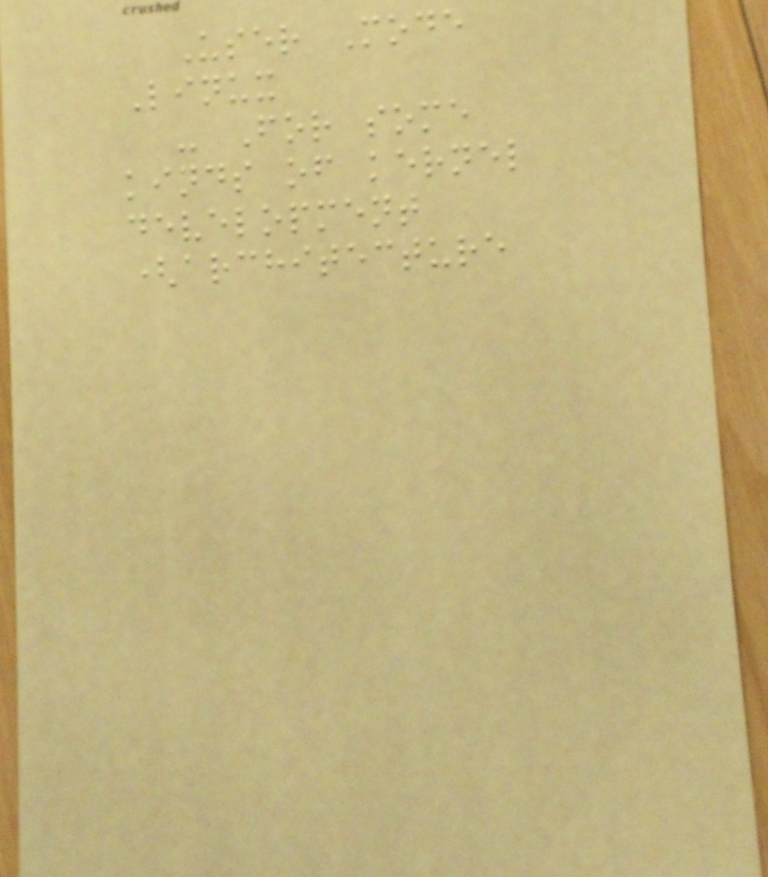User Mode
Linux
- For some
kinds of kernel
development
(architecture
